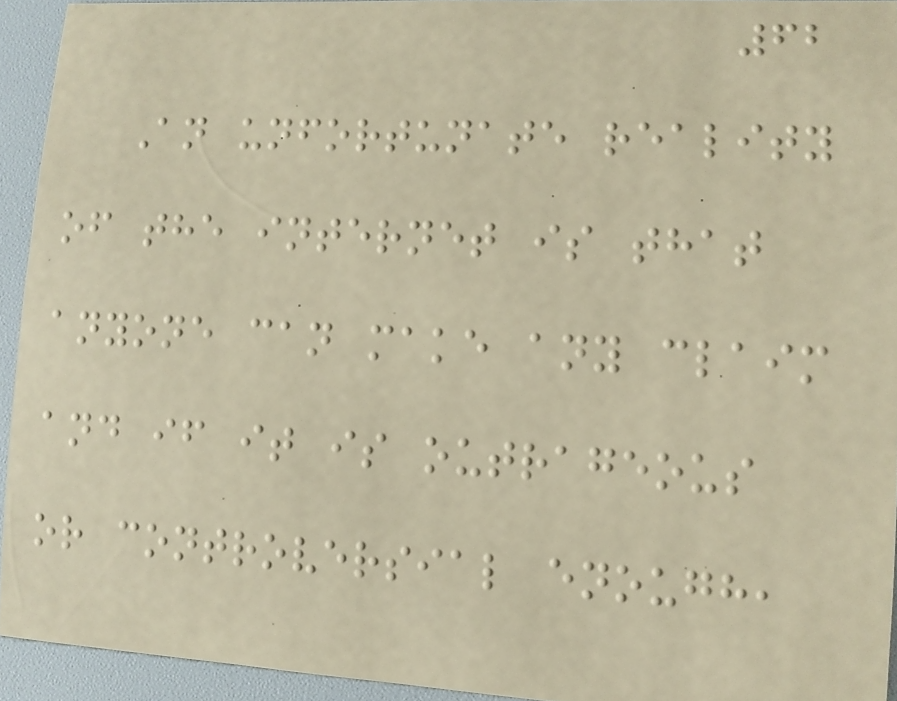62
An unfortunate reality
of the internet is that
anyone can make any claim
and if it is outrageous
or controversial enough,
